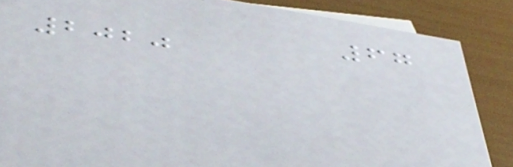67
2020
